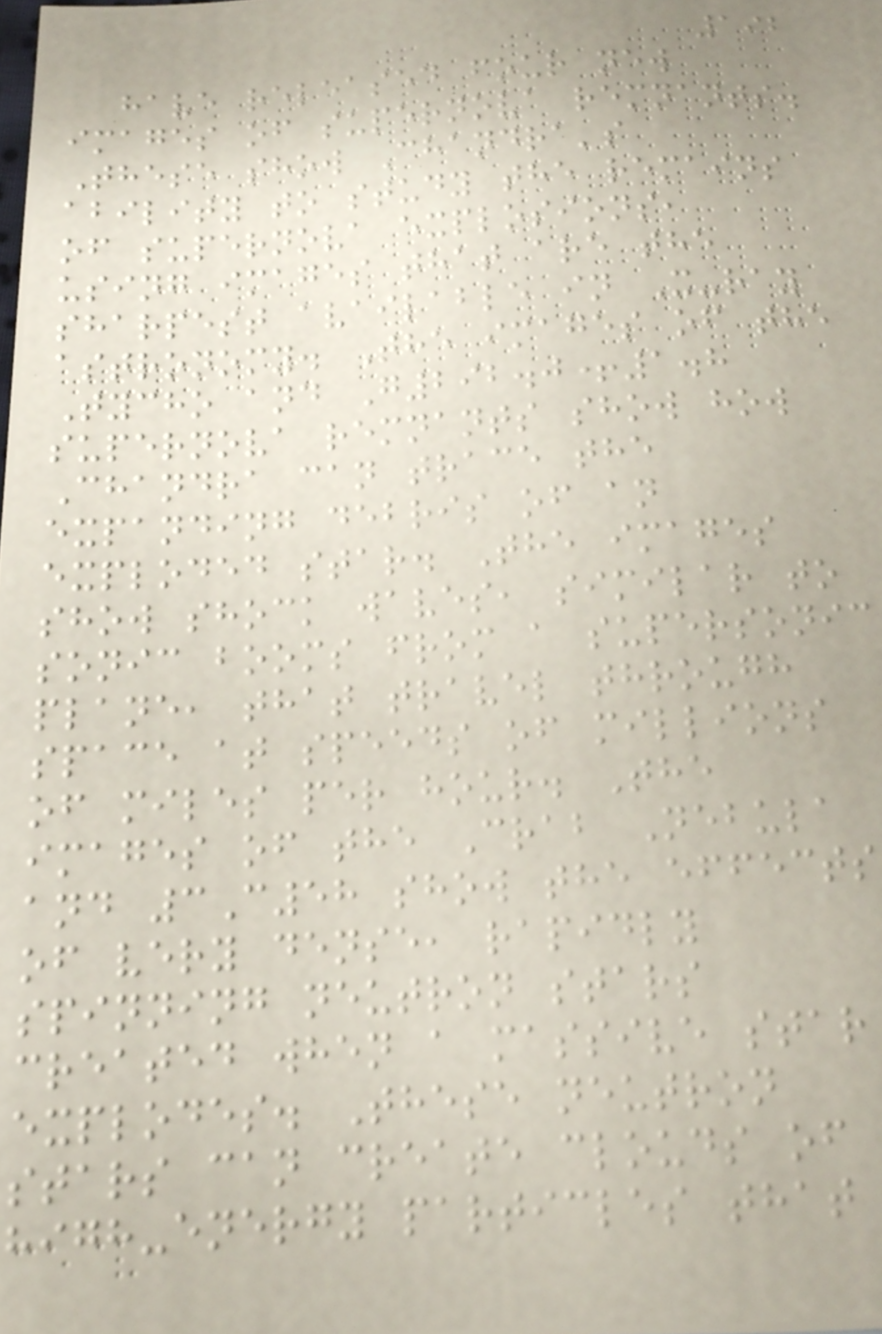192
have released four new
images of supernova remnants.
These show Chandra's
ability to study the remains
of supernova explosions,
using images that are the
sharpest available in X-ray
astronomy. The images of the
Tycho and G292.0+1.8
supernova remnants show how
Chandra can trace the
expanding debris of an
exploded star. The images
show shock waves, similar to
sonic booms from a supersonic
plane, that travel through
space at speeds of millions
of miles per hour. The
images of the Crab Nebula
and 3C58 show the effects
of very dense, rapidly
spinning neutron stars
created when a massive star
explodes. These neutron
stars can create clouds of
high-energy particles that
